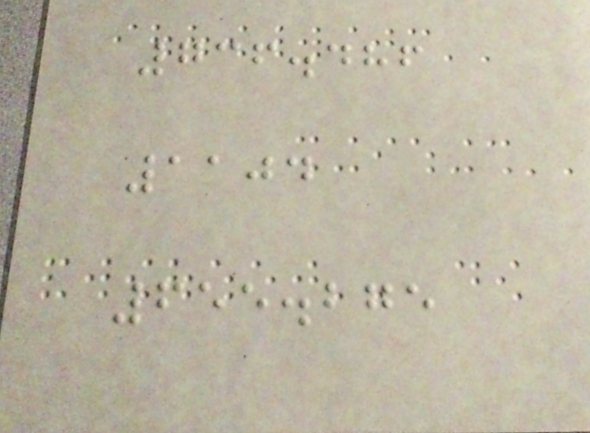736.486
1104
655.275
